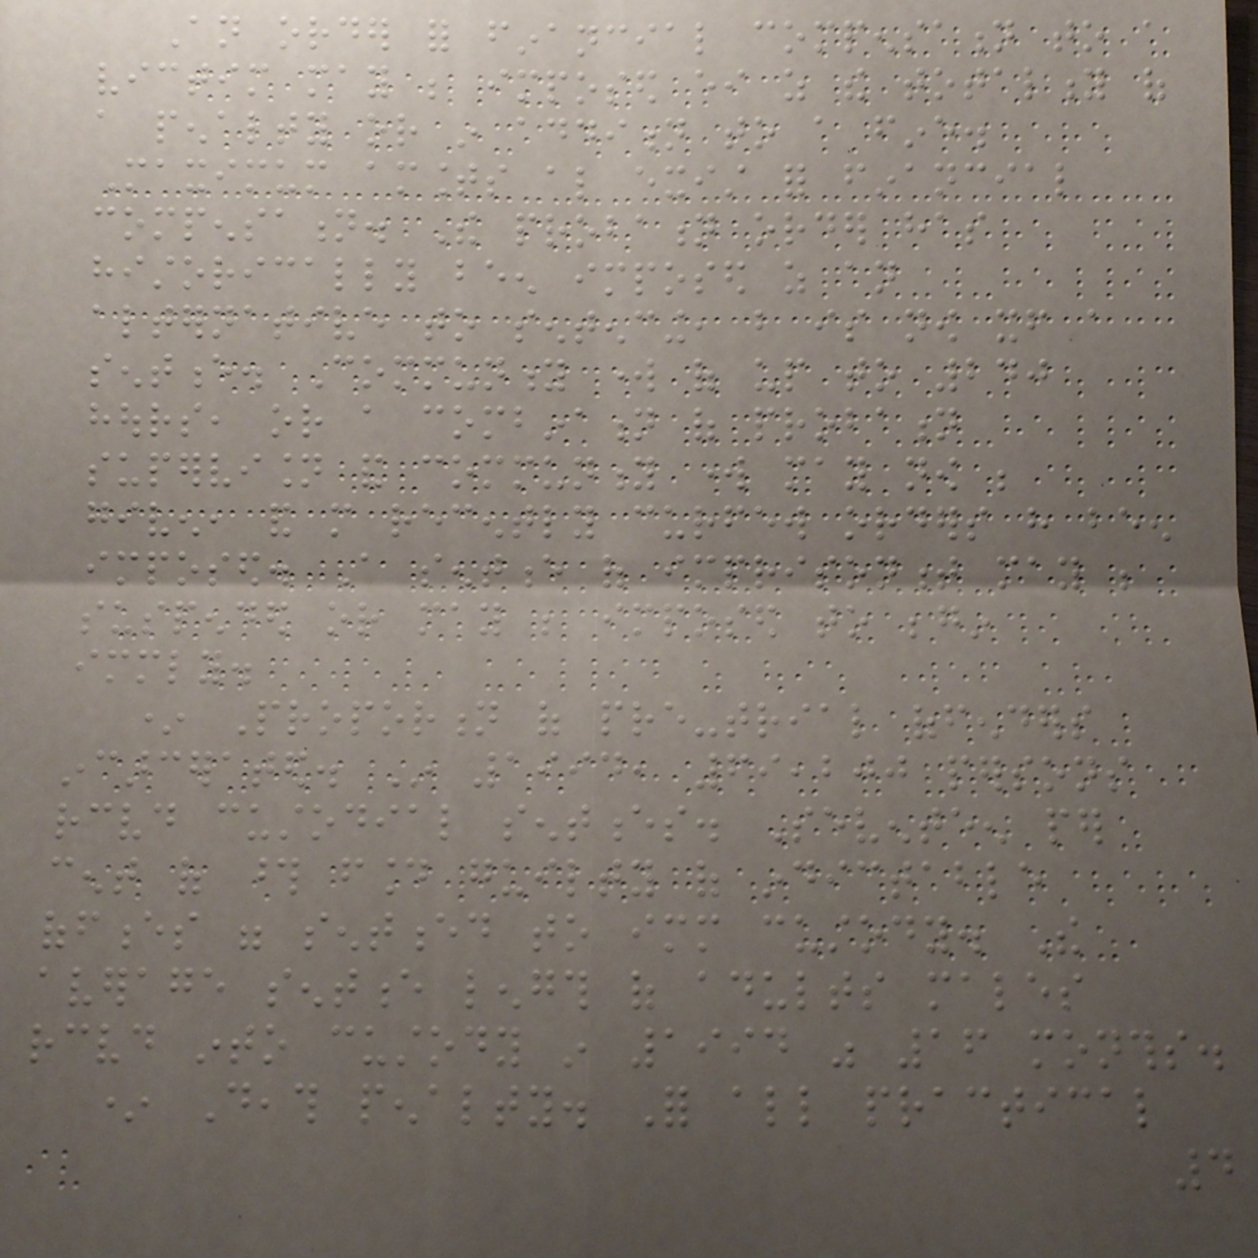An order for financial compensation to a
victim may be imposed either as the totality of
a penalty or in addition to a fine.
Maximum amounts also exist for financial
compensation. The probation order has
historically been imposed as an
alternative to sentencing, but is now itself a
sentence. Community work of up to 240
hours, or a combination of probation
supervision and community work may now be
given, and more recently curfew orders have been
imposed. A sentence of imprisonment may be
suspended or may be imposed to begin
immediately.
* Proportion of pre-trial offenders
incarcerated. In 1994, 69,200 persons
received custodial sentences. Seventeen per
cent of those found guilty of indictable
offences were sentenced to immediate custody. The
average sentence length of adults males
received into custody in 1994 was 16 months.
* Death penalty. For all practical
4
